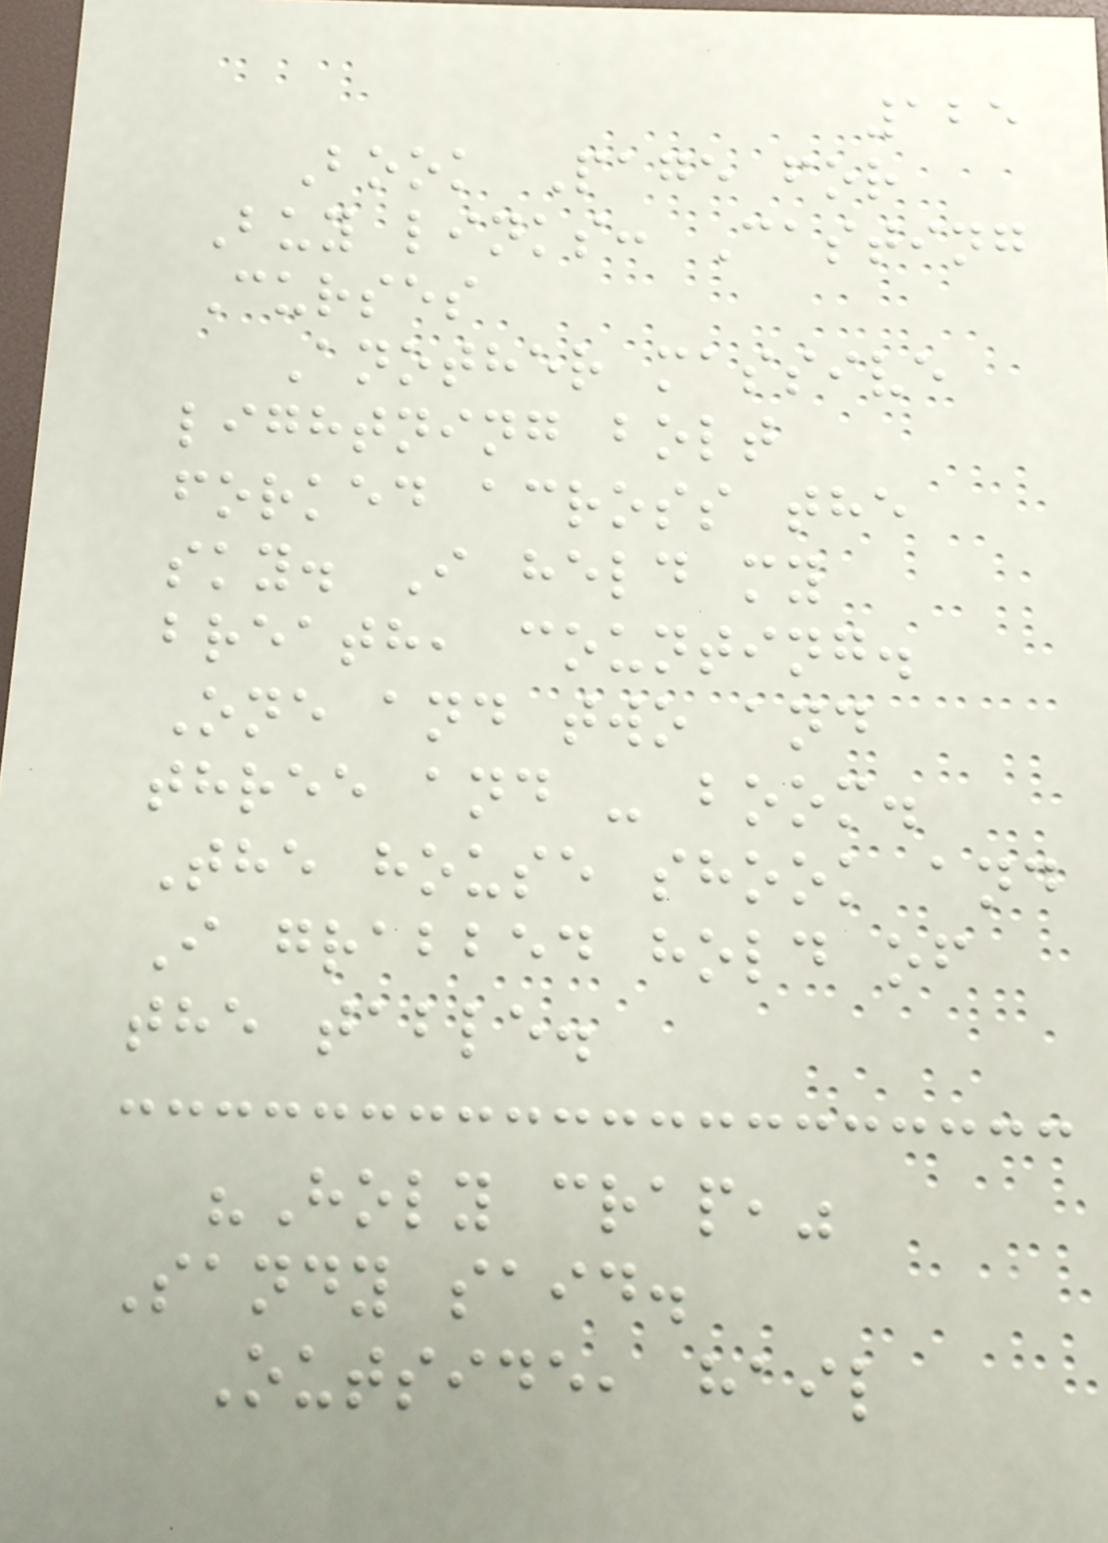125
Book Page for
Buy links: Casting
Curses
Another massive
lightning bolt
forked across the
sky. I held my
breath, counting.
One and two and
three and - boom.
The house shook and
I grabbed hold of
the table.
"Holy crap,"
Sandy said.
Outside, hail
